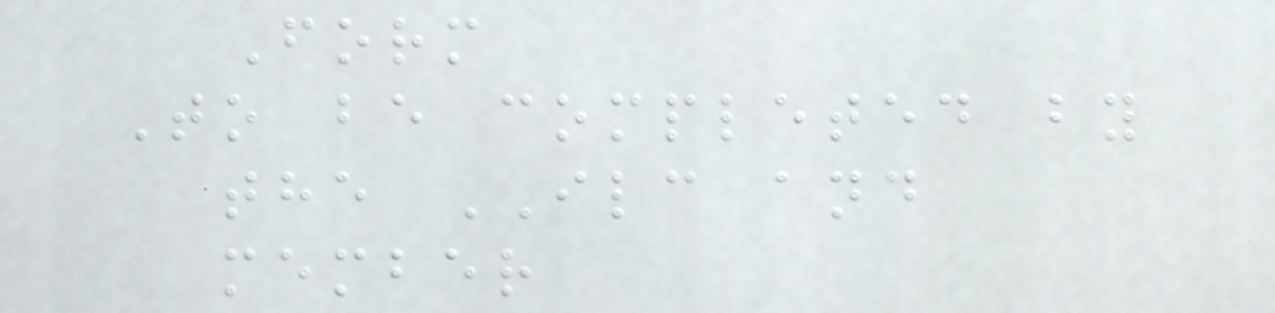Form
To be completed by
the ILC and
member
